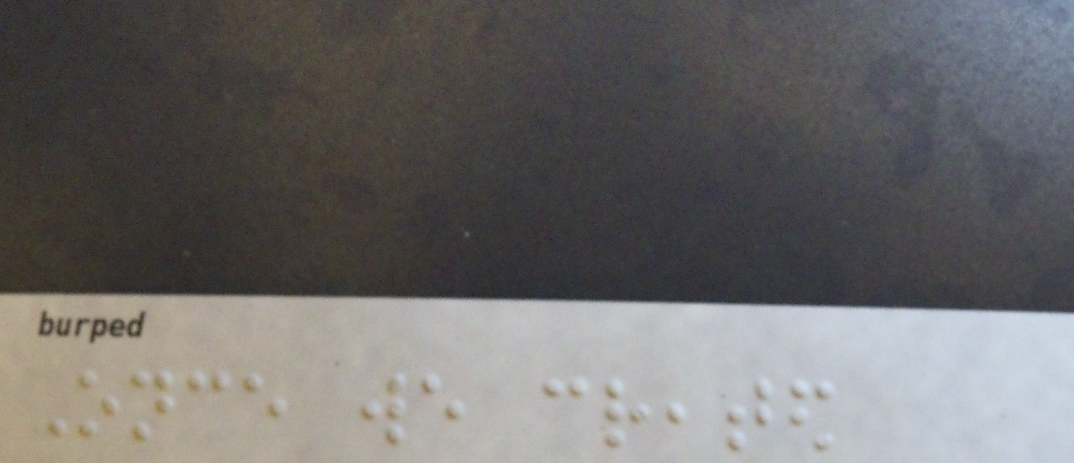Once we created
